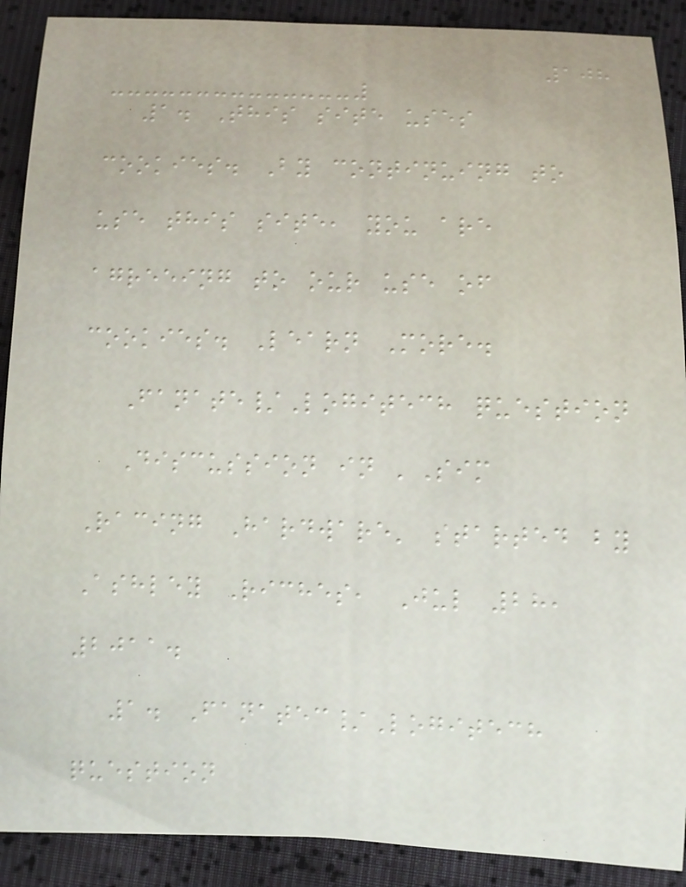108
1. This site uses
cookies. By continuing to
use this site, you are
agreeing to our use of
cookies. Learn More.
Fanate/Logitech question
Discussion in 'Sim
Racing Hardware' started by
Ashley Riches, Jul 28,
2011.
1. Fanatec/Logitech
question
